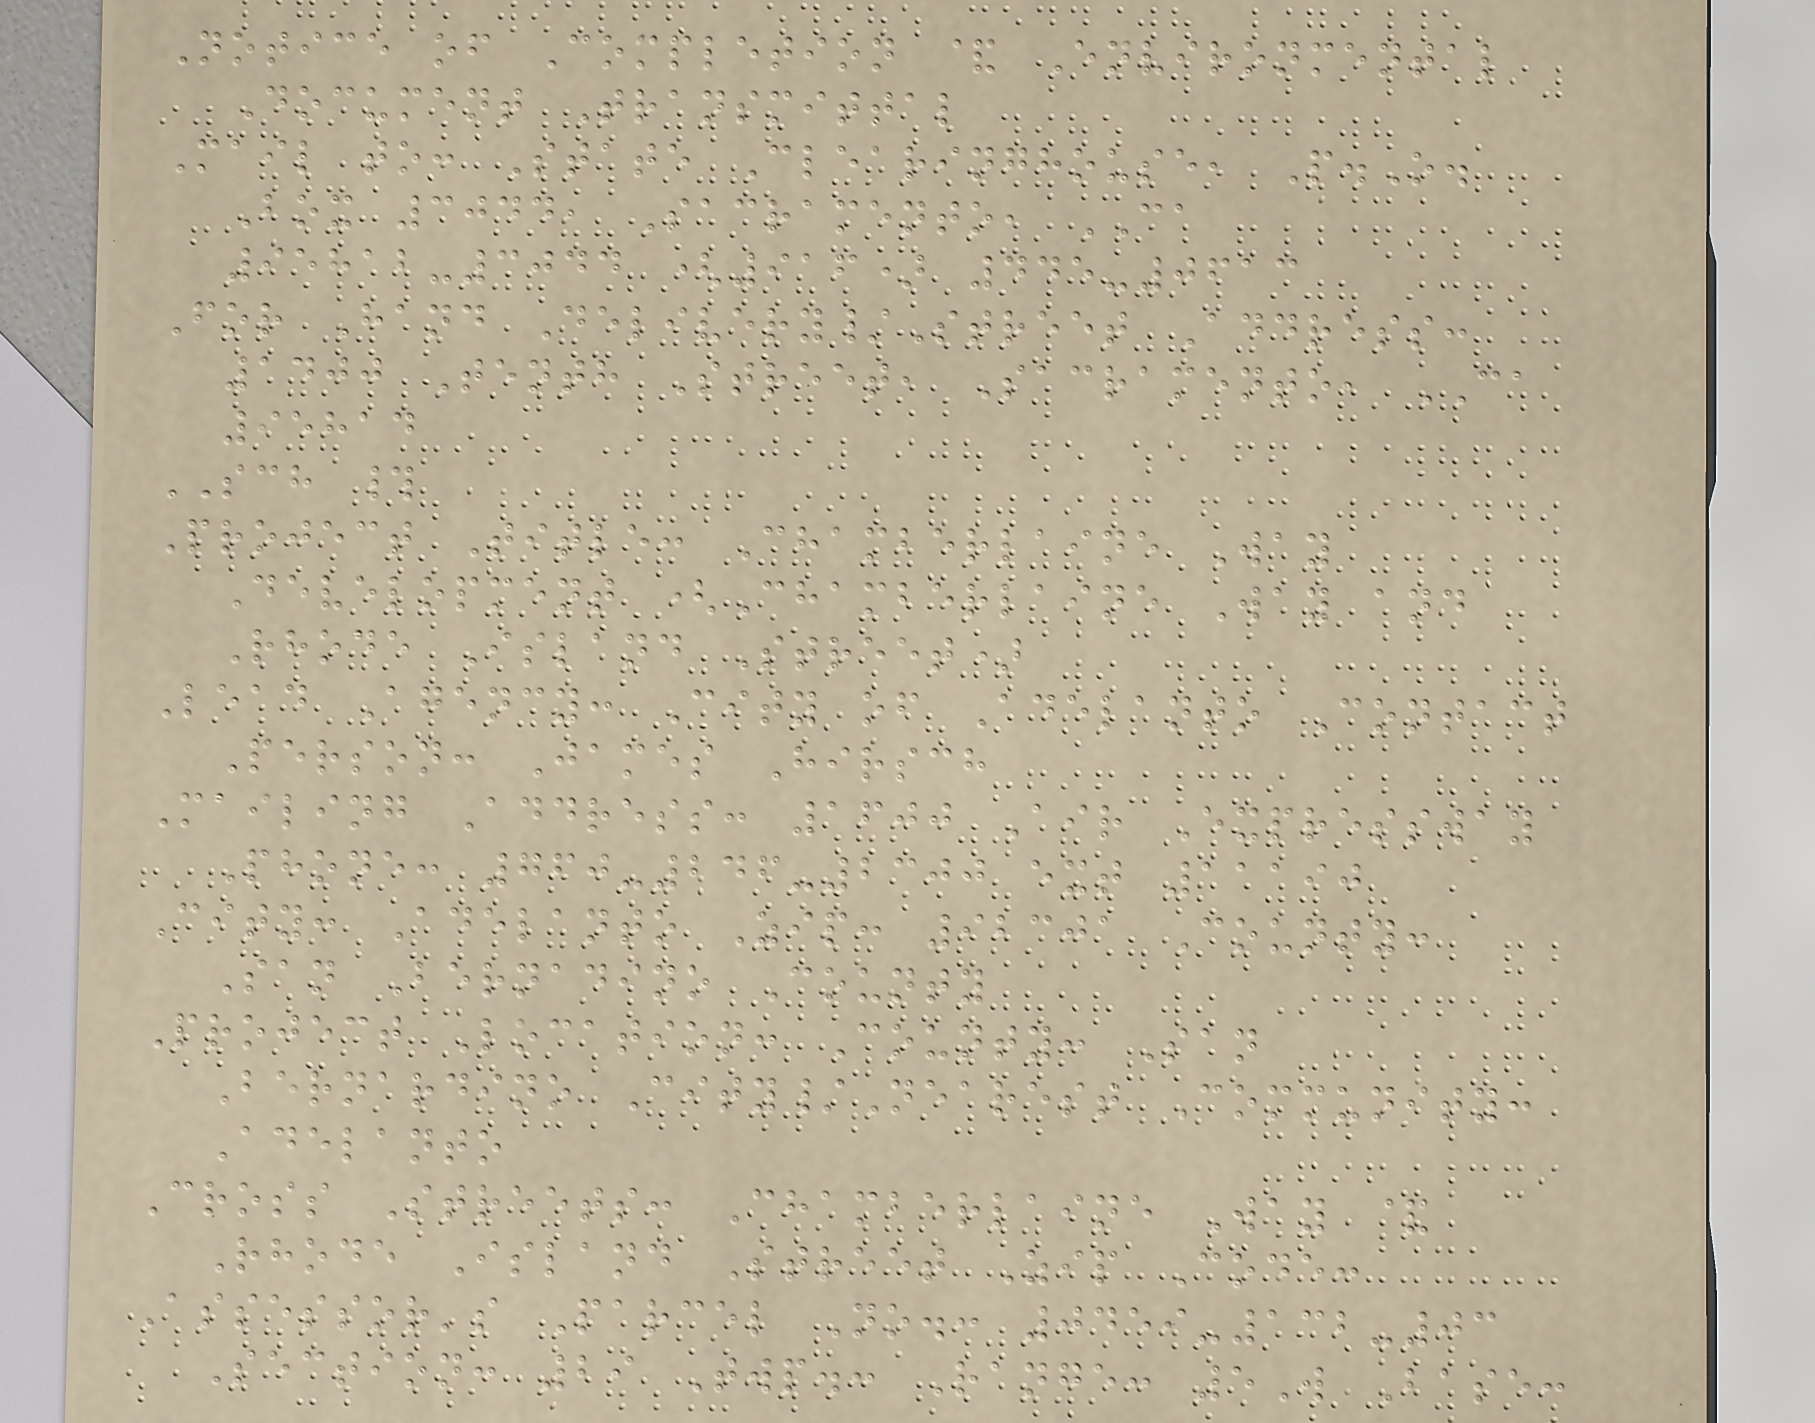Notice of Completion & Environmental
Document Transmittal
Mail to: State Clearinghouse, P.O.
Box 3044, Sacramento, CA
95812-3044 (916) 445-0613
For Hand Delivery/Street Address:
1400 Tenth Street, Sacramento, CA
95814
SCH #
Project Title: Chamberlaine Way
Development (Chamberlaine Way and
Rhode Island Street)
Lead Agency: City of Adelanto Contact
Person: James Hirsch
Mailing Address: 1600 Air Expressway
Phone: 760-246-2300 ext 11190
City: Adelanto Zip: 92301 County:
San Bernadino County
Project Location: County: San
Bernardino City/Nearest Community:
Adelanto
Cross Streets: Chamberlaine Way &
Rhode Island Street Zip Code:
Assessor's Parcel No.: 0459-132-03
Section: 29 Twp.: Range: 5W Base:
